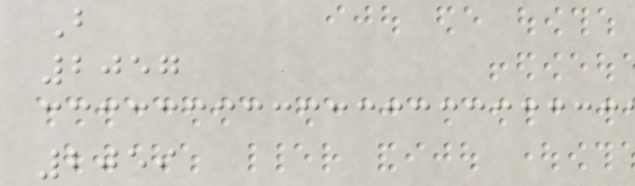B
2057
2059
